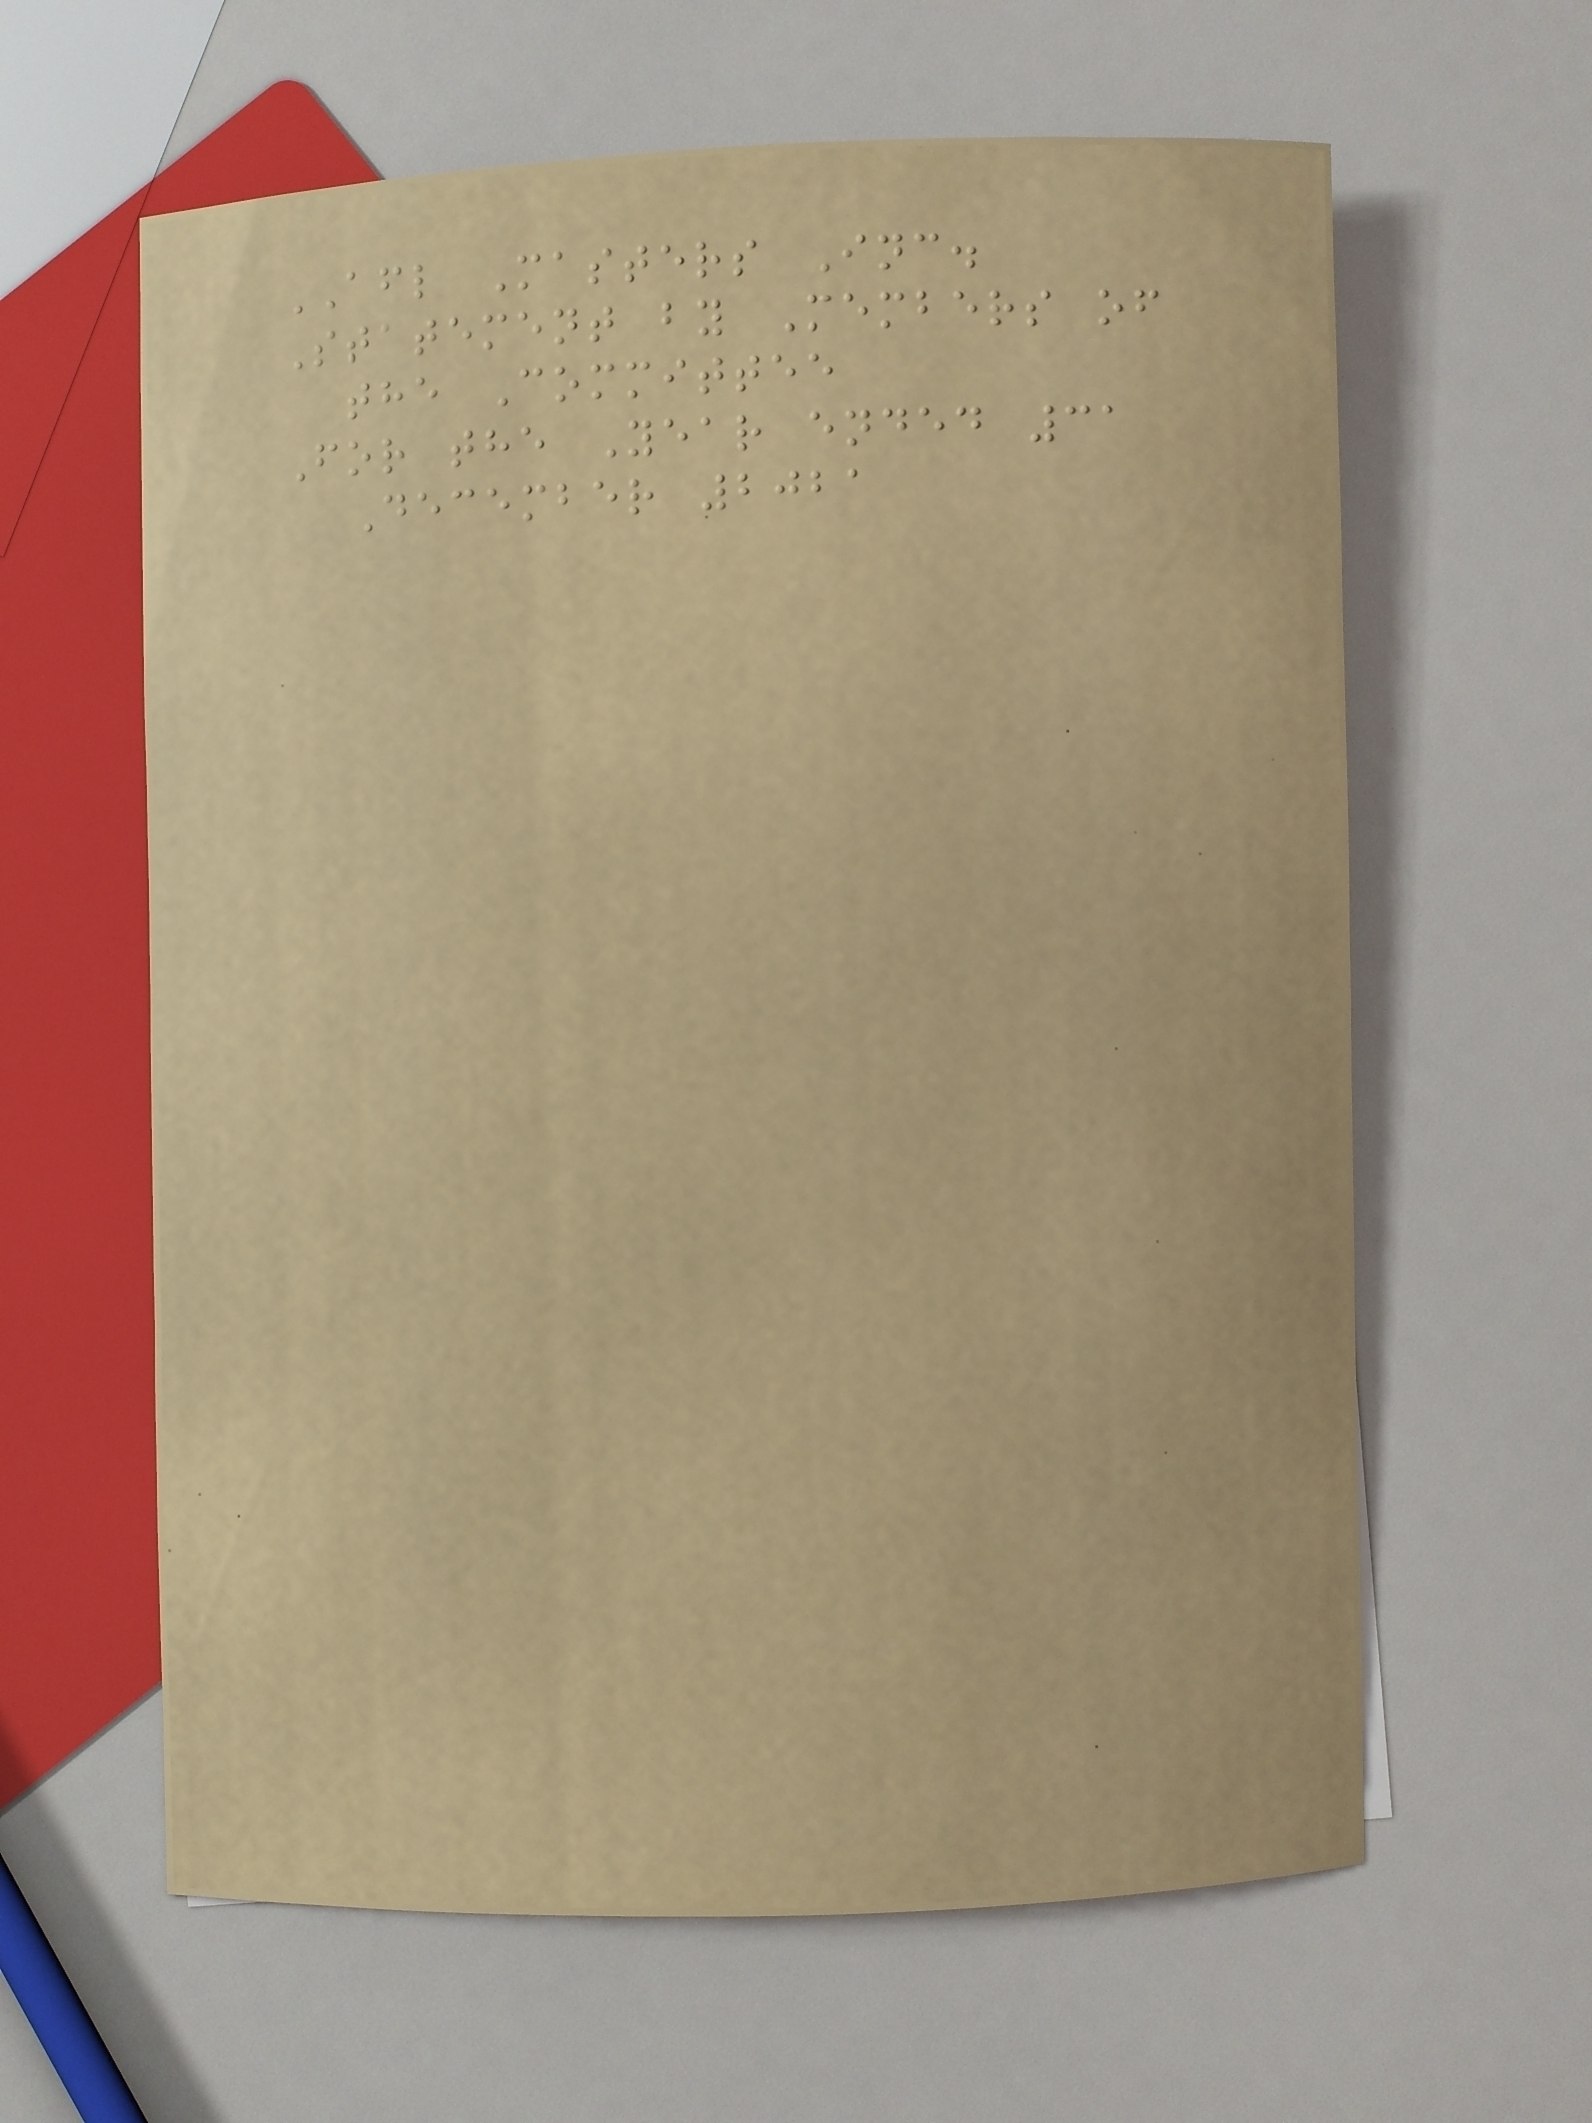AFL Masters Inc.
Statement by Members of
the Committee
For the Year ended 31
December 2021
